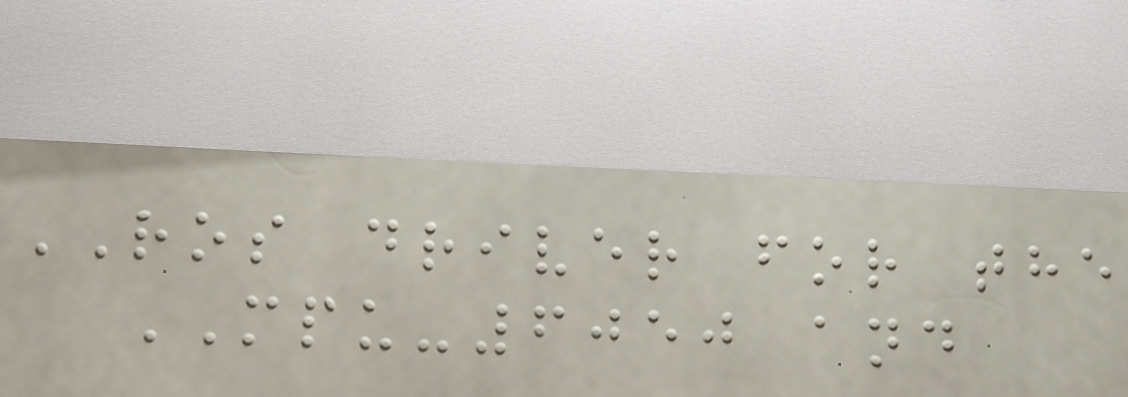ROS driver for the
MPU-6050 and
